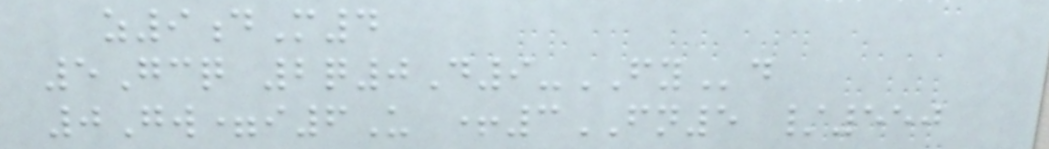z9dM4
5Gcq 2q0D9-FYd
0Gw=i6U +3FN5 /550
